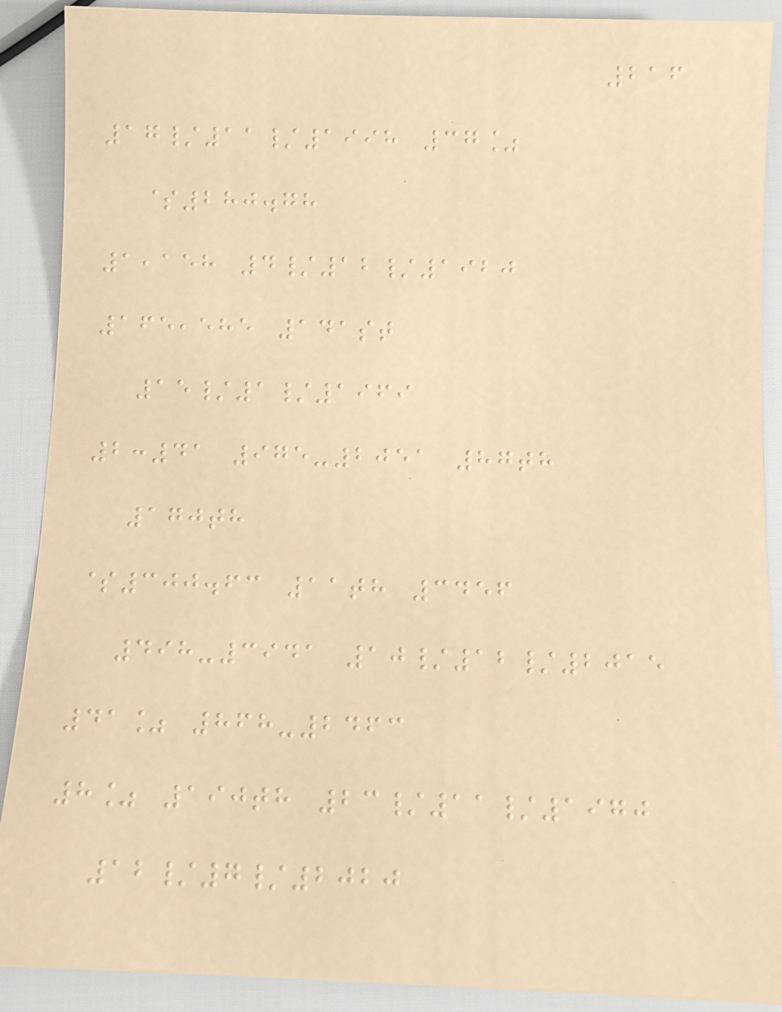216
17/11/1998 37%
$280.78
1,158 4/12/1920
165,585 141st
15/1/1969
2:41 975-2051 87th
170th
$300.63 11th 3456
498-3941 10/12/2015
41% 868-2463
8% 190th 23/11/1970
12/7/2020
